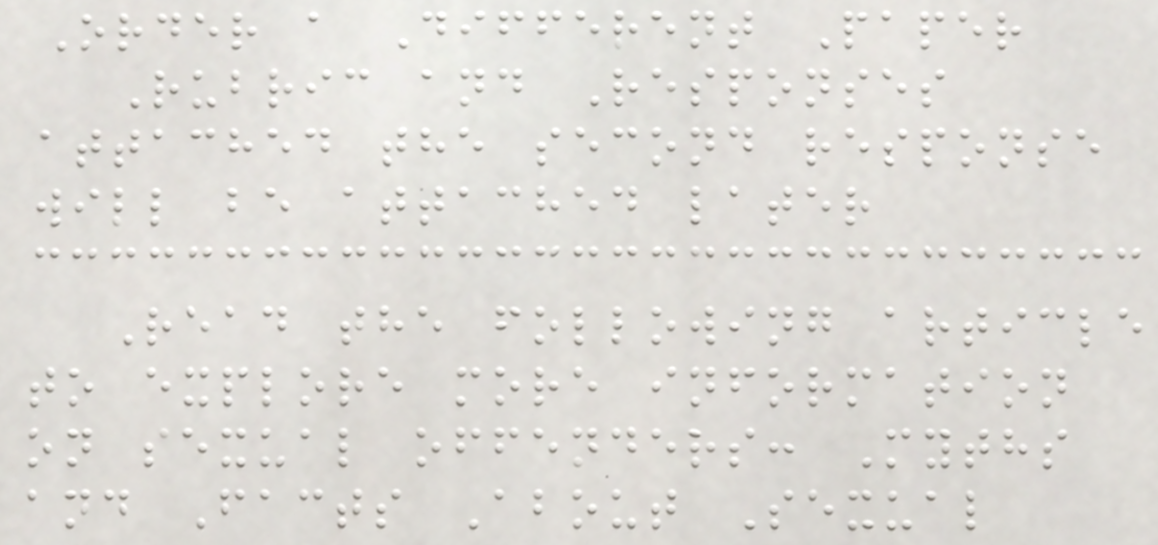Order a Different Paper
Rubric and Responses
attached the second response
will be attached later
Read the following article
to explore more information
on sexual offenders: Myths
and Facts About Sexual
